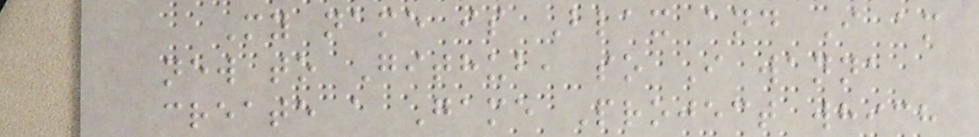My name is Blax and I am
new to Github, so I wanna
create a Game Project which
